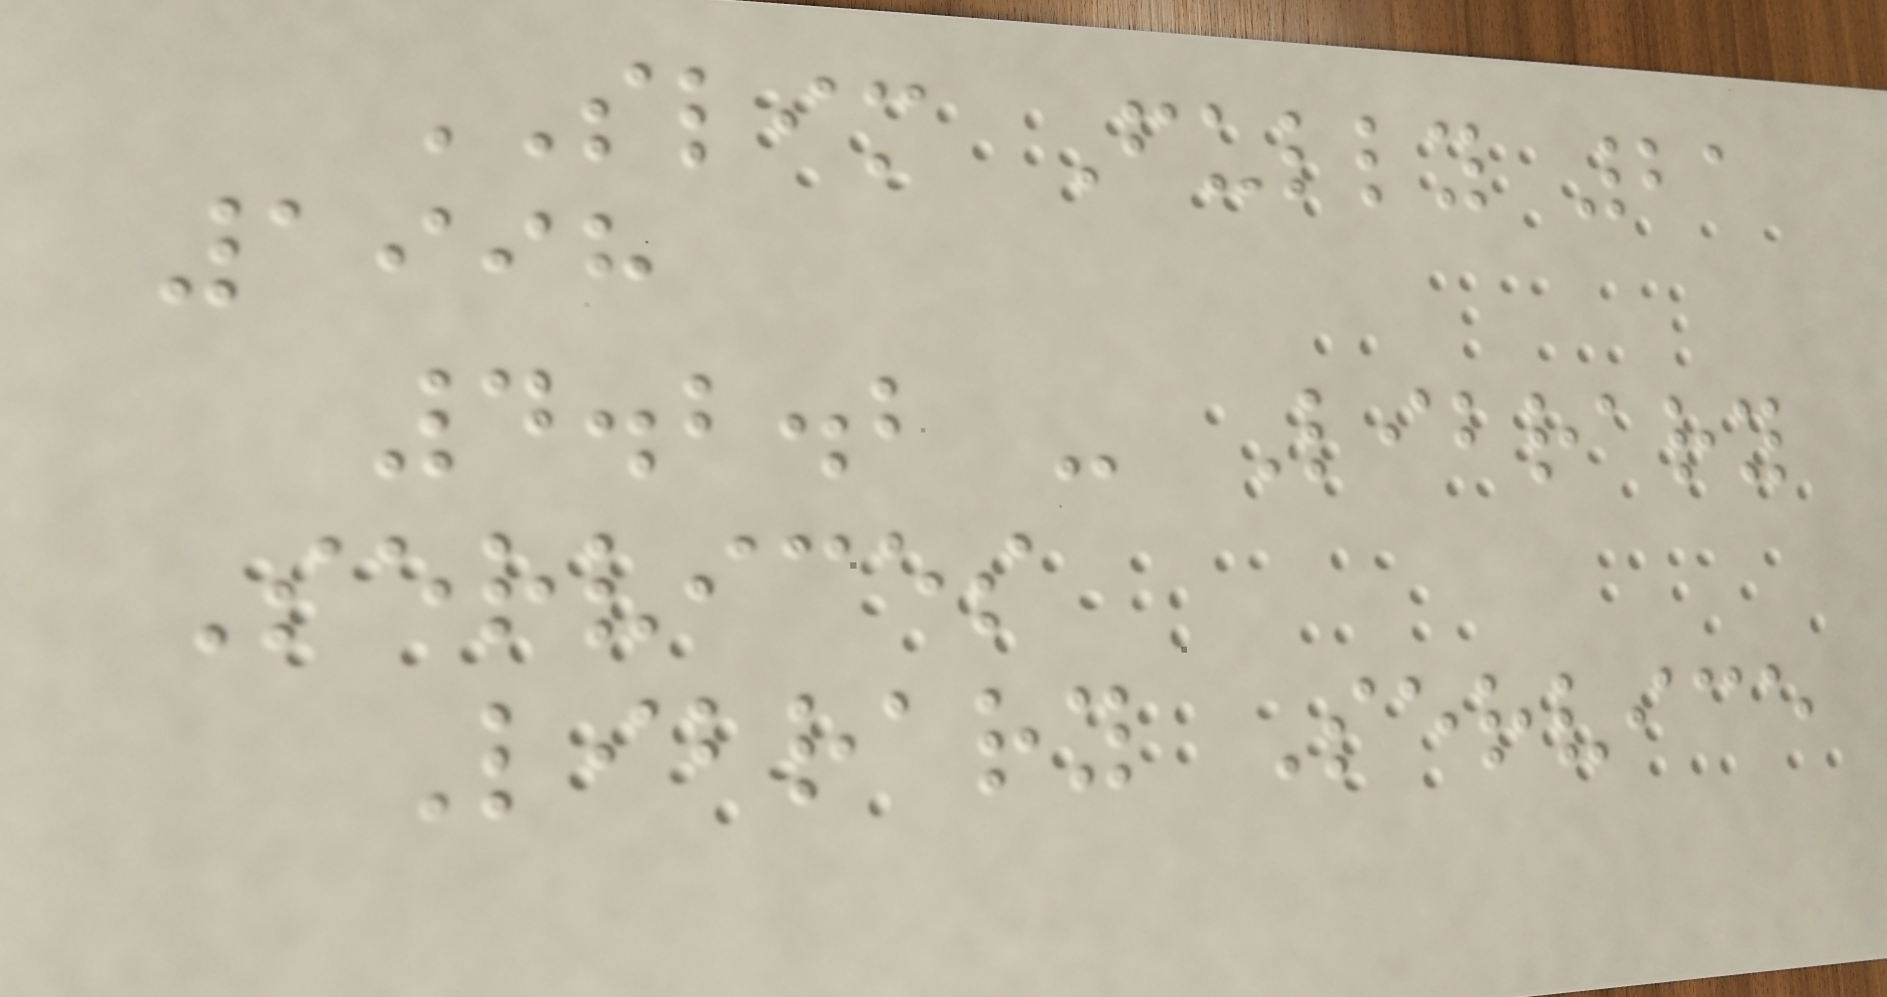SLIM Fully 21
1998
4.2.2 - Library
Services
Library Service
